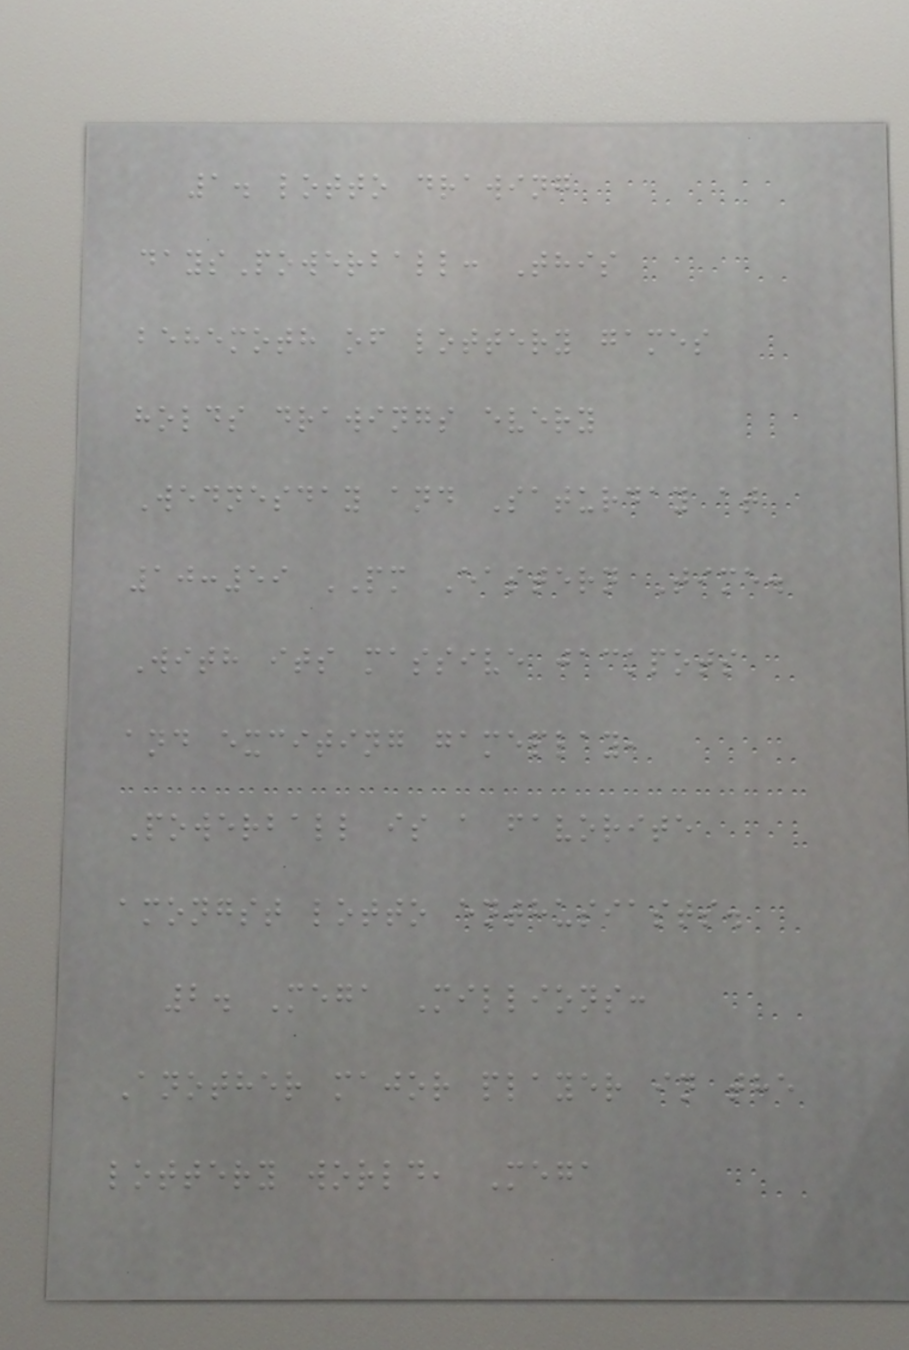1. lotto drawing
daysPowerball: This
behemoth of lottery games
holds drawings every
Wednesday and Saturday at
10:59 PM Eastern Time.
With its massive jackpots
and exciting gameplay,
Powerball is a favorite
amongst lotto enthusiasts.
2. Mega Millions:
Another major player in the
lottery world, Mega
